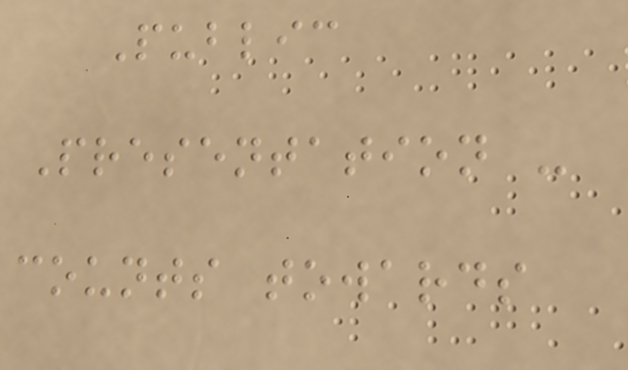Public
Presentation -
counts towards
